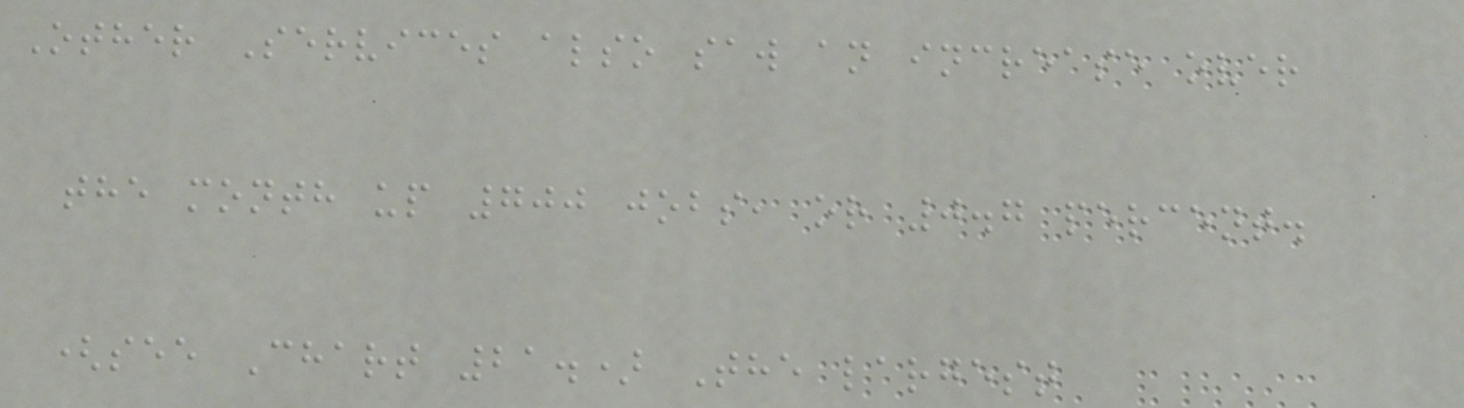Other Services also saw an increase over
the month up 700 jobs, or 0.7 percent.
(see Chart 21.) The largest
